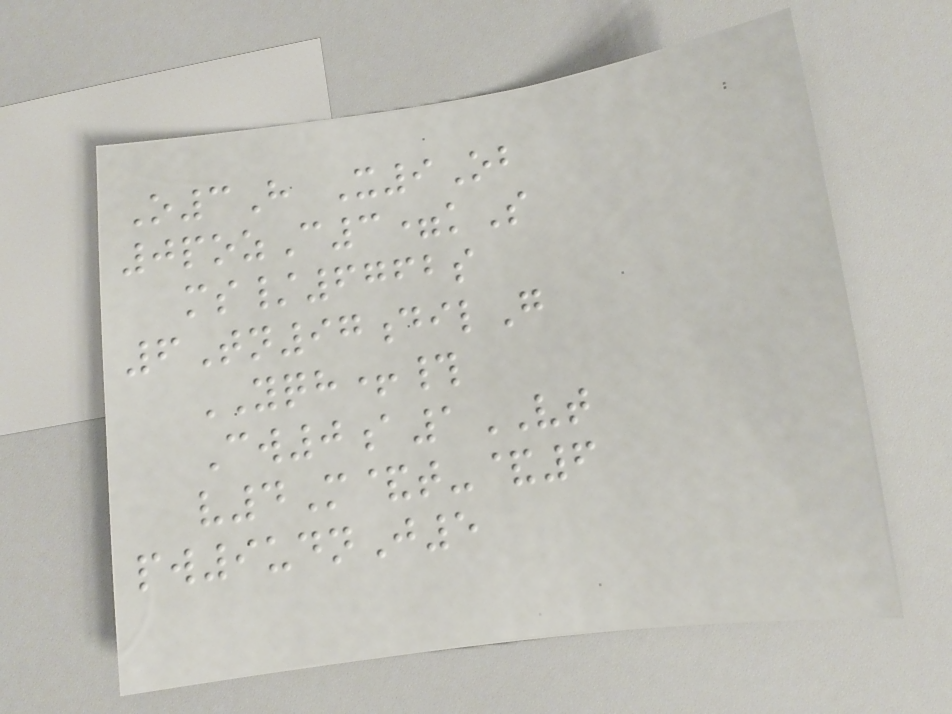O3H X9Ob
0pozC3=kS
ms/6762s
6Tn97dilG
YQH+#
Cw0a1VT
v4M&t-&6
pw9udnJ5
